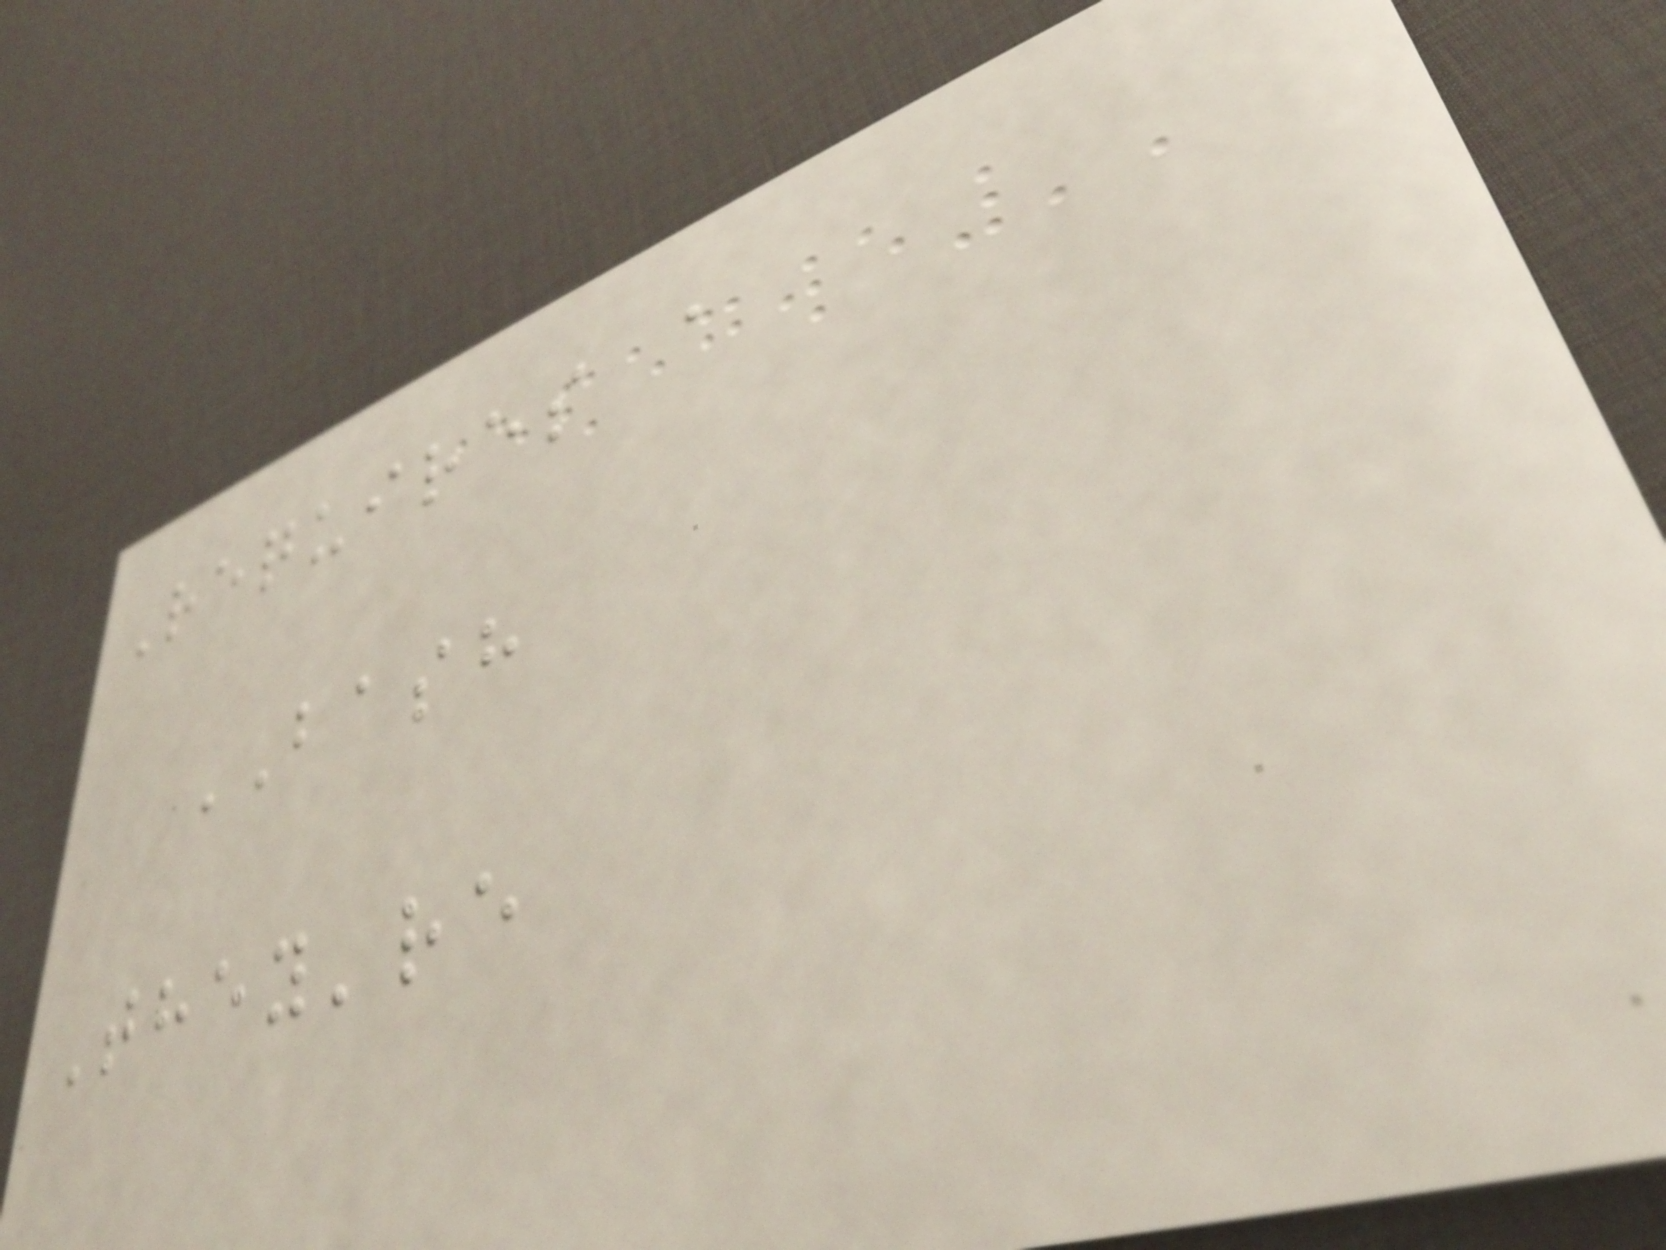Requires a
BASH
They're
